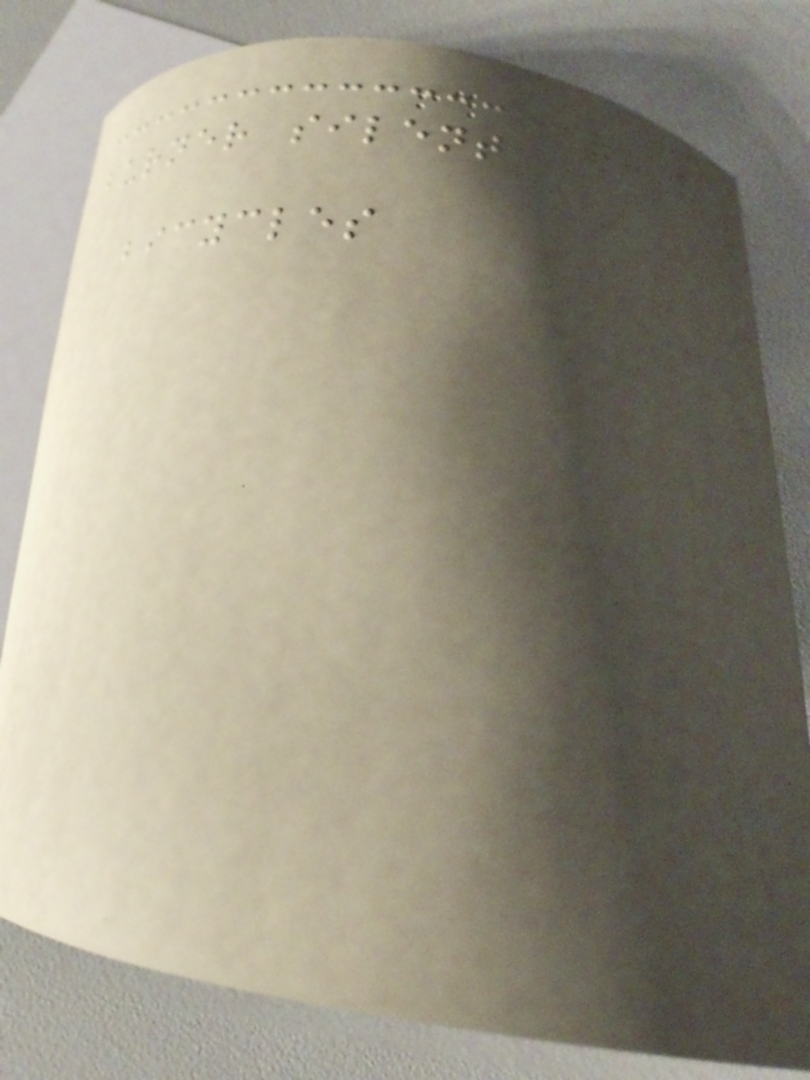burner silent
bicycles
